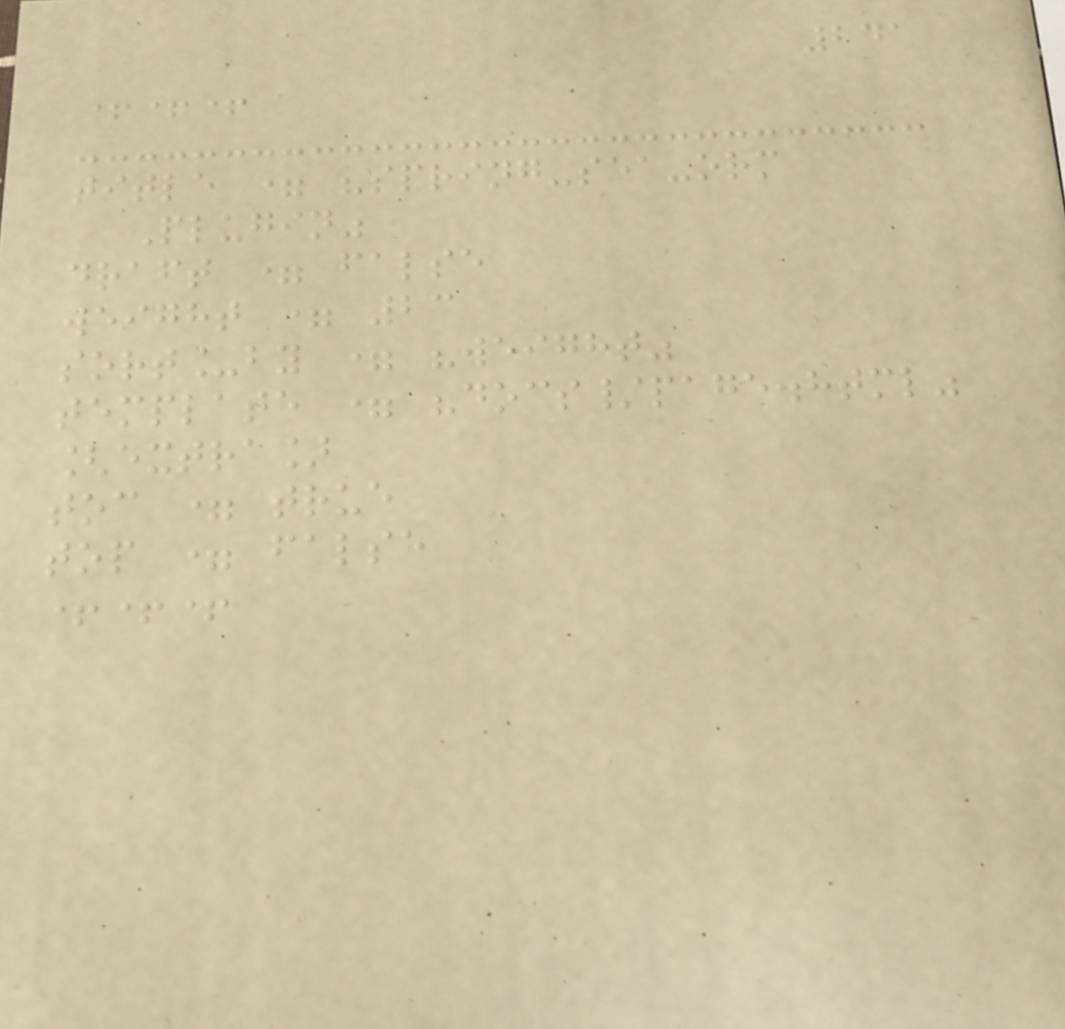241
+++
title = "spring-sea-orm
Plugin"
draft = false
weight = 23
sort_by = "weight"
template = "docs/page.html"
[extra]
toc = true
top = false
+++
